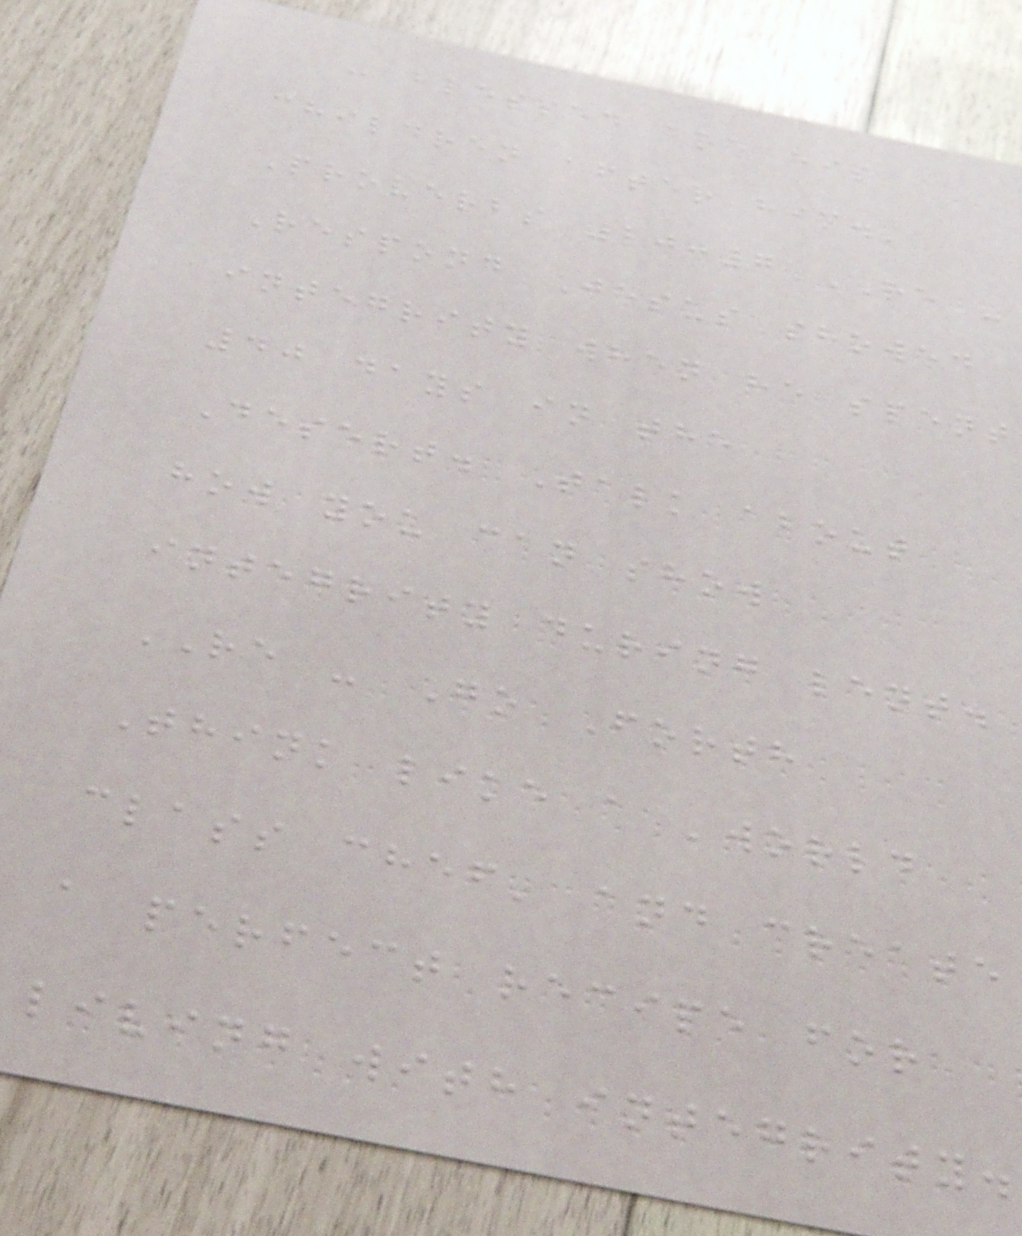- blessed are his
children after him.'
Proverbs 20:7 RE -
Respond Jesus showed
integrity when he spent
40 days in the
Desert. Talk about
how you can show
integrity during lent.
RE - Go Forth
Think like a 'world
class chef' and create
a perfect recipe for
living with integrity.
